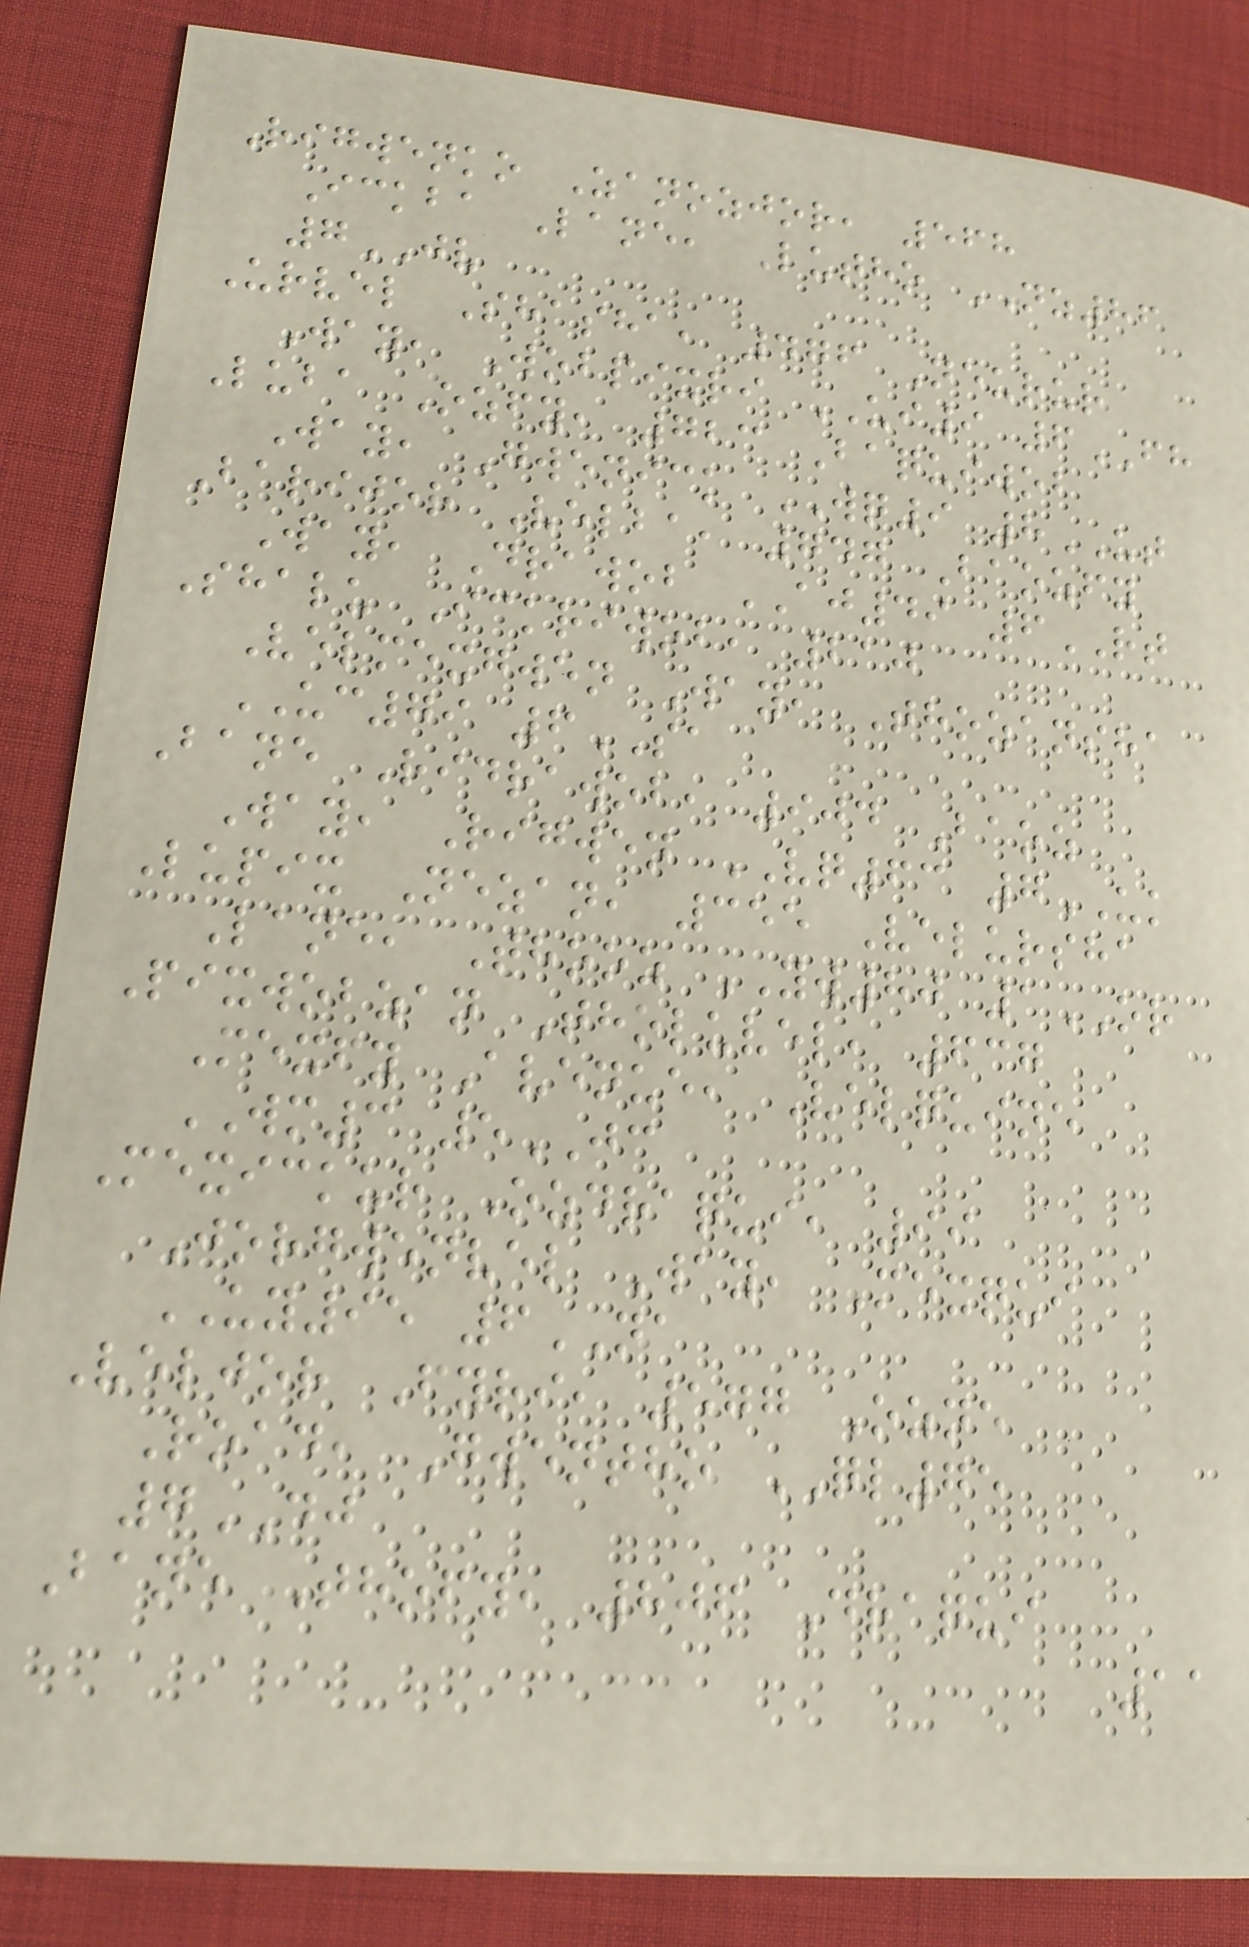Rigwenko Zanozjor, 568
Ickba Lane, Lutho NZ86
7JV
Urvel Shasha, 476 Neurur
Way, Wobpixri UI9 6FH
Luba Ozfy, 723 Baquiwob
Way, Gwenick WQ9 8UT
Barijor Velba, 747 Baozfy
Way, Drawob AJ49 6RT
Shalu Ickriwob, 210
Velmexgwen Way, Thozansha
UC79 6SA
Bane Ridrawob, 904 Baoz
Way, Rigwen VQ63 7UK
Lupix Nezan, 355 Velursha
Lane, Thooz YW80 1OR
Pixwobzan Tholuvel, 637
Mexfy Avenue, Velquine
WM3 5JC
Mexickur Ozdraqui, 99
Jorgwenvel Way, Mexqui
UY95 6NA
Veljor Fyri, 577 Ozne
Road, Gwentho QL75
7DJ
Bane Thofy, 806 Draqui
11
